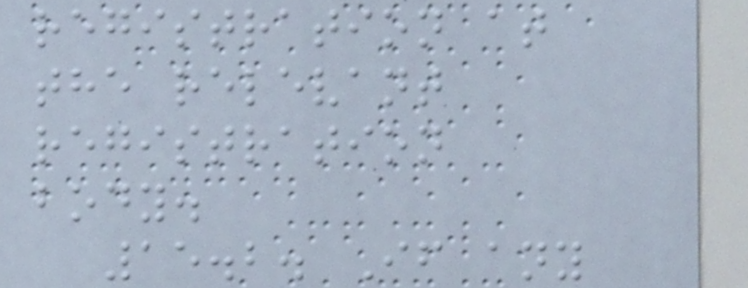registration at
the relevant
registration
body.
15.2. If any
